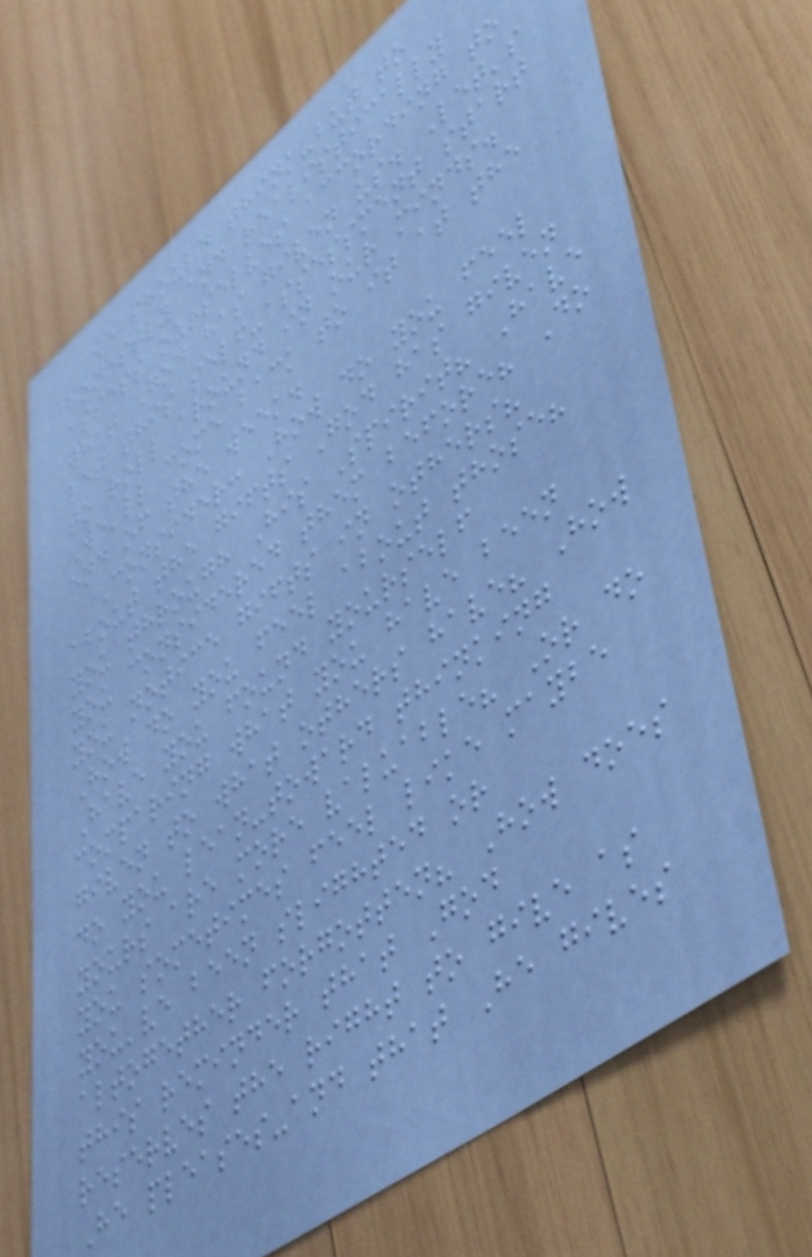we should think-but to
honestly and realistically
assess ourselves according to
what God has given us. Let's
let this self-assessment start
to roll around in our minds.
We'll come back to it at the
end of the week.
Consider: How do you feel
about the gifts God has given
you through His Spirit? Have
you considered them before? Do
you notice gifts in others?
How do you feel about those?
Have you found yourself
comparing what you have been
given to what others have? How
do you lean-toward thinking
yours are more valuable? Or do
you sometimes feel like maybe
you've been slighted or
altogether forgotten? How does
this reminder that God
reserves the right to give as
He pleases-and that He gives
